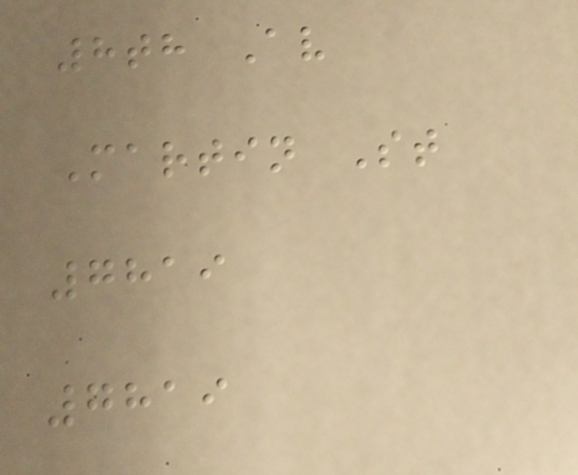8th Av
Martin St
7819
7819
